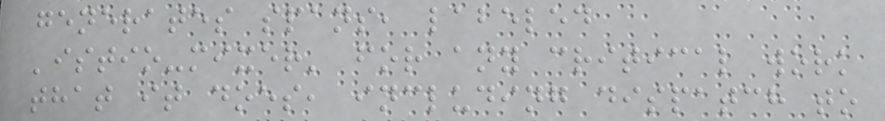generates spans, labeled
'istio-mixer' for any critical work
that it does, including dispatch to
